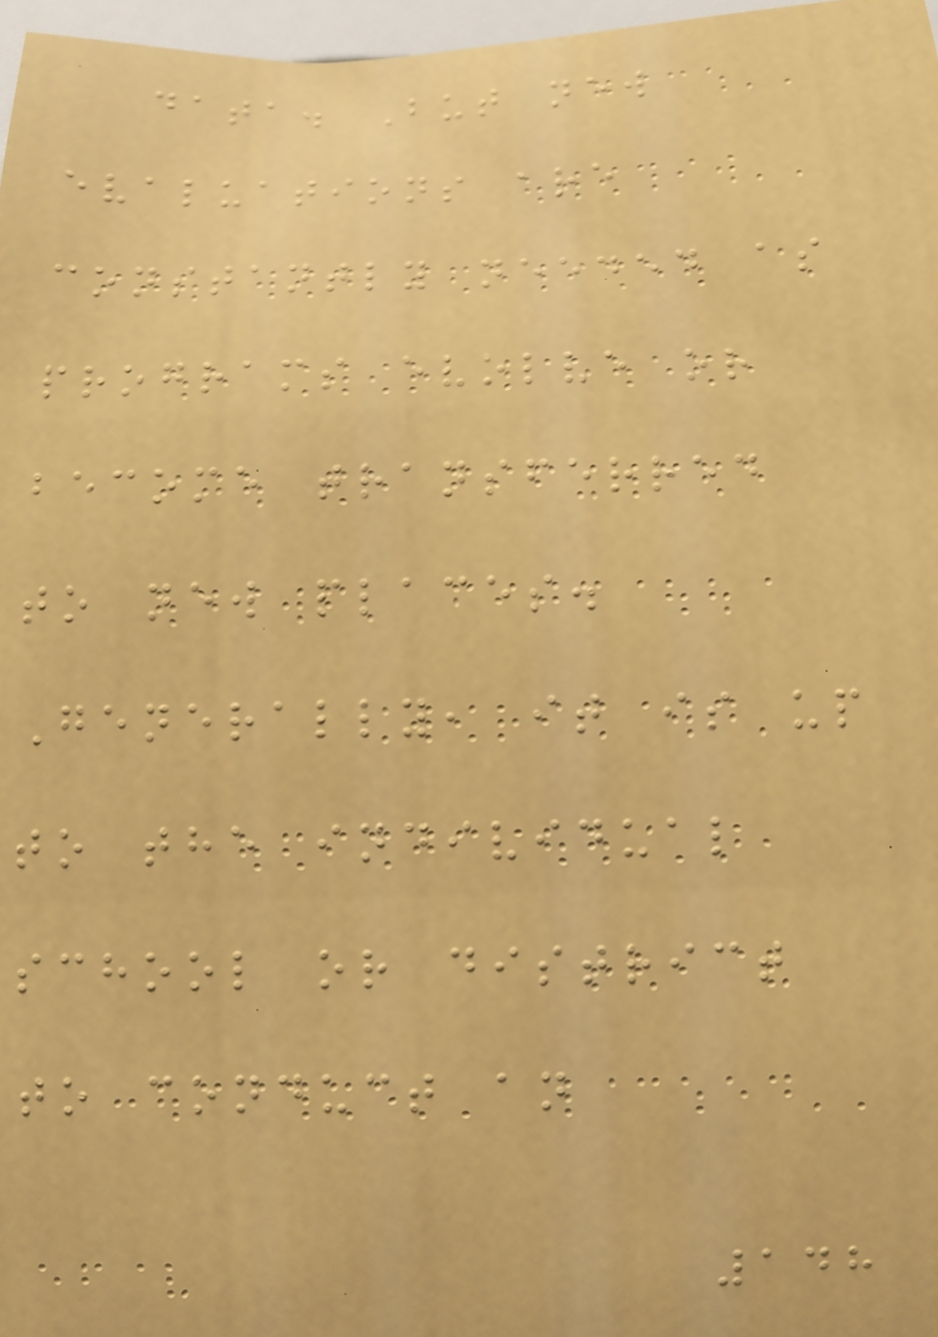data. But new
evaluations are
constantly needed as
programs evolve or
become transferred
to new places.
Generally, it is up
to the individual
school or district
to conduct an
148
